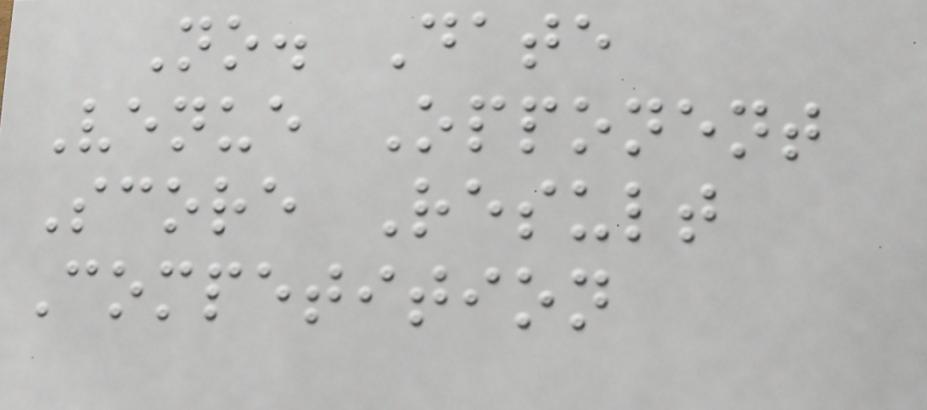No. Date
Venue Opponent
Score Result
Competition
